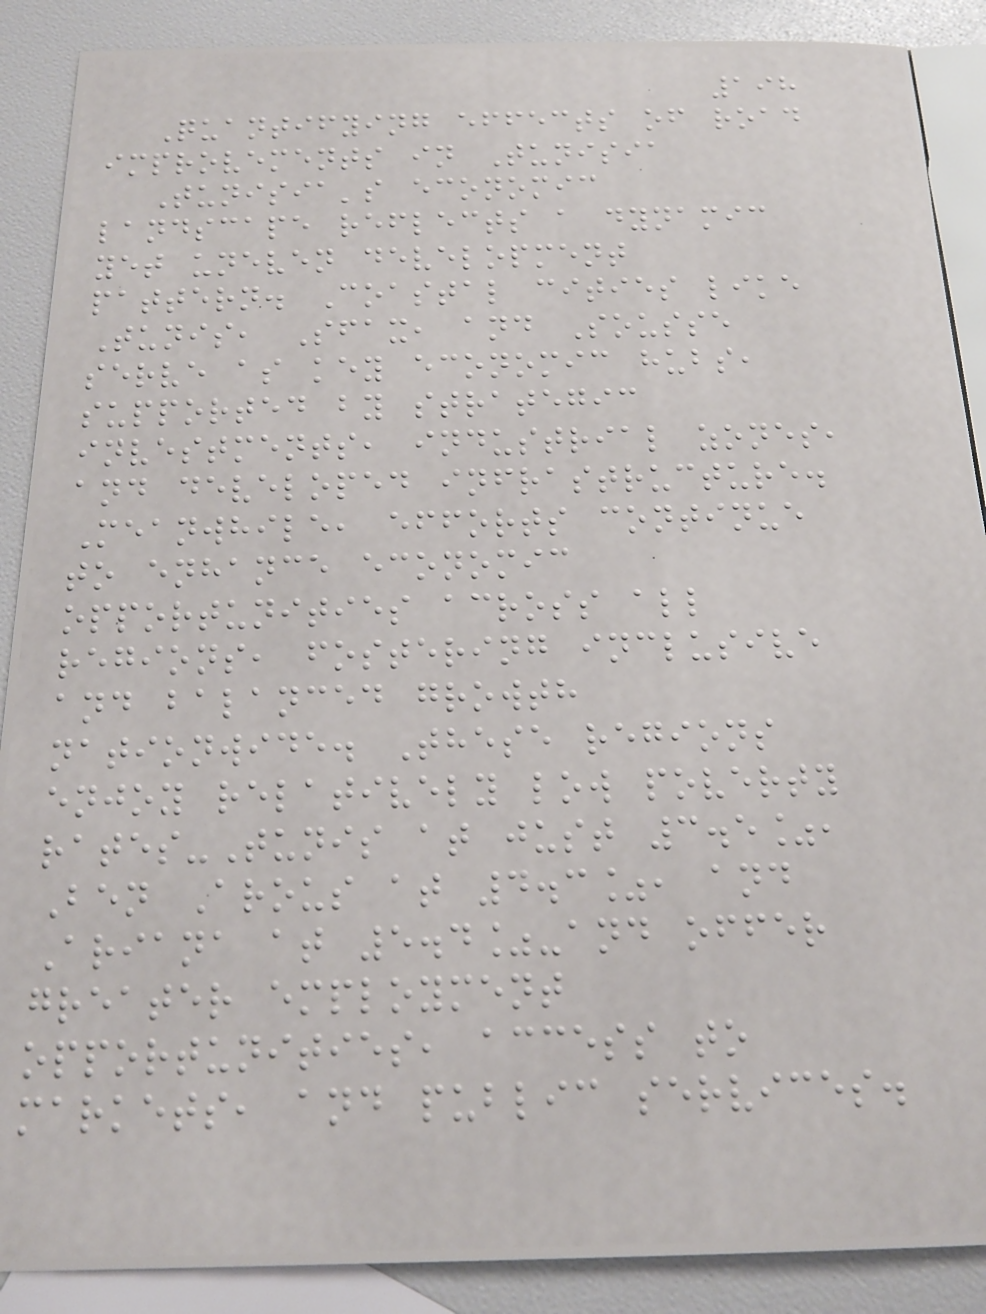198
Quantifying effects of road
improvements in Tunisia
Tunisia's economic
landscape reflects a dynamic
yet uneven development
pattern. Coastal cities like
Tunis, Sfax, and Sousse
serve as key economic hubs,
supported by strategic
investments, industrial zones,
and developed infrastructure.
Meanwhile, efforts continue
to enhance economic
opportunities across all
regions, fostering inclusive
and balanced growth
nationwide. These regions
enjoy relatively low poverty
rates-Tunis at just 3.5%,
Ben Arous at 4.3%, and
Ariana at 5.4%-and offer
greater employment
opportunities, access to
markets, and public services.
